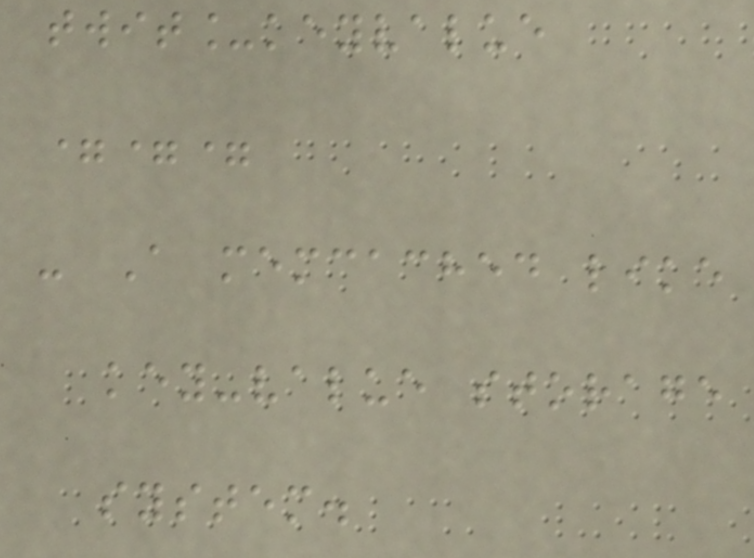twit_keyvalue
===
- A memcached like
key-value storage
system.
